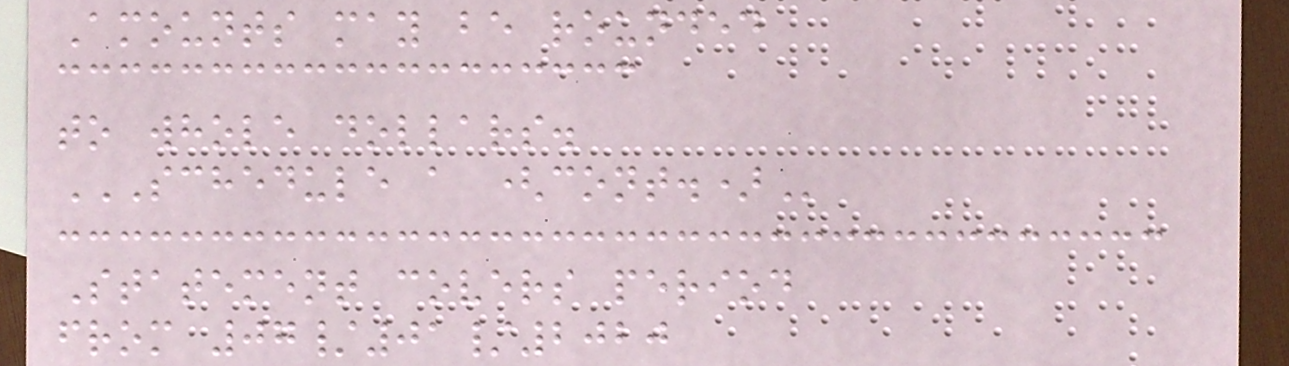Amounts may be rounded
to whole dollars.
SCHEDULE A (CONT.)
Statement covers period
from 07/01/2020
